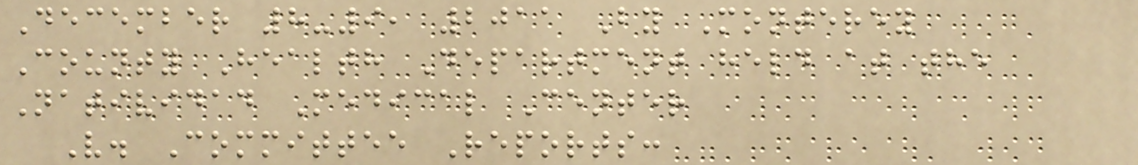December 8-9, 2011 By Monterey
County Health Department held at the
Natividad Medical Center
V. Committee Reports:
